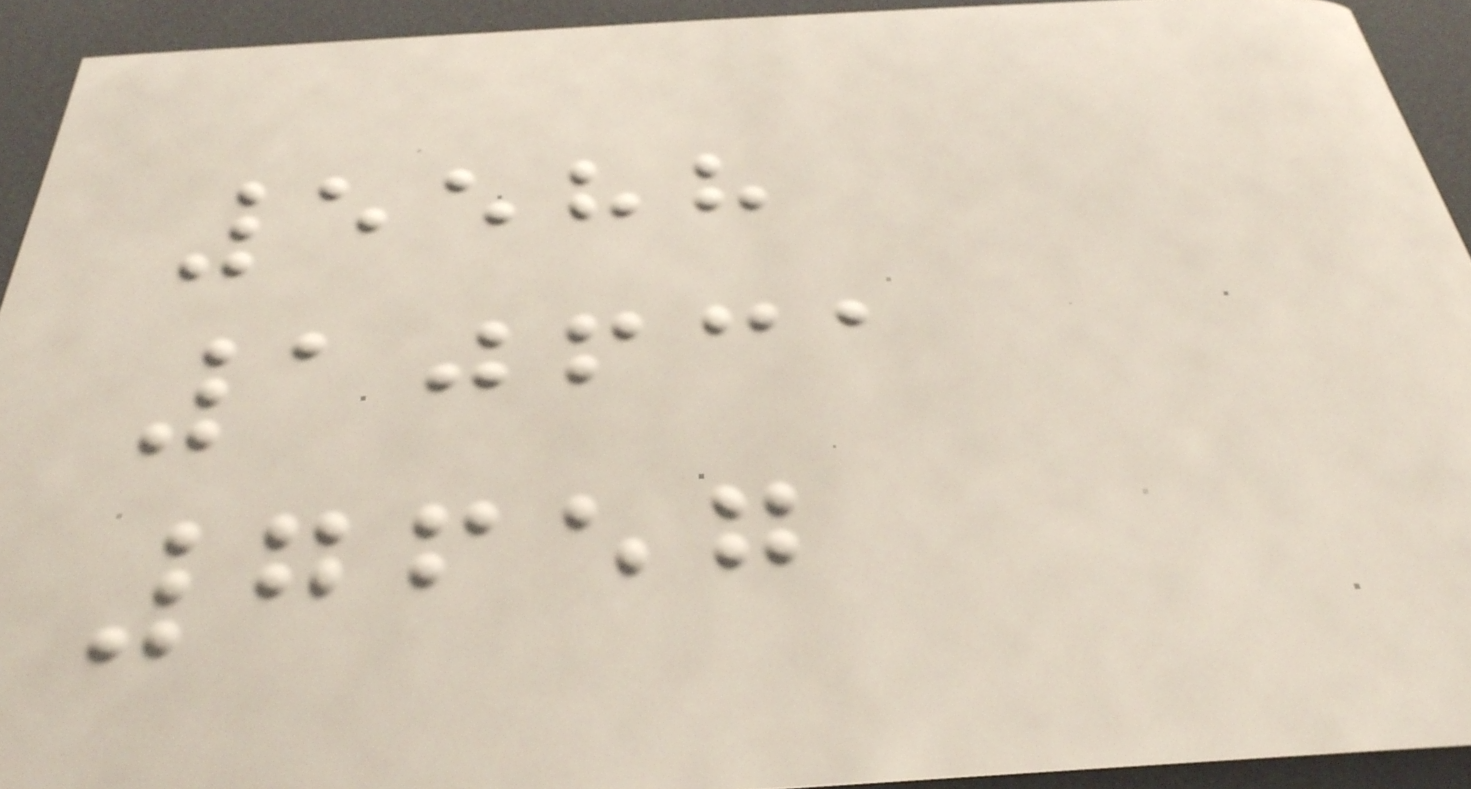5588
10631
7657
